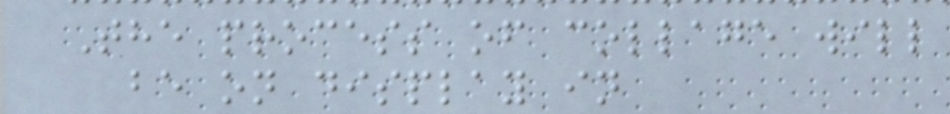The process of collage will
be on display in
